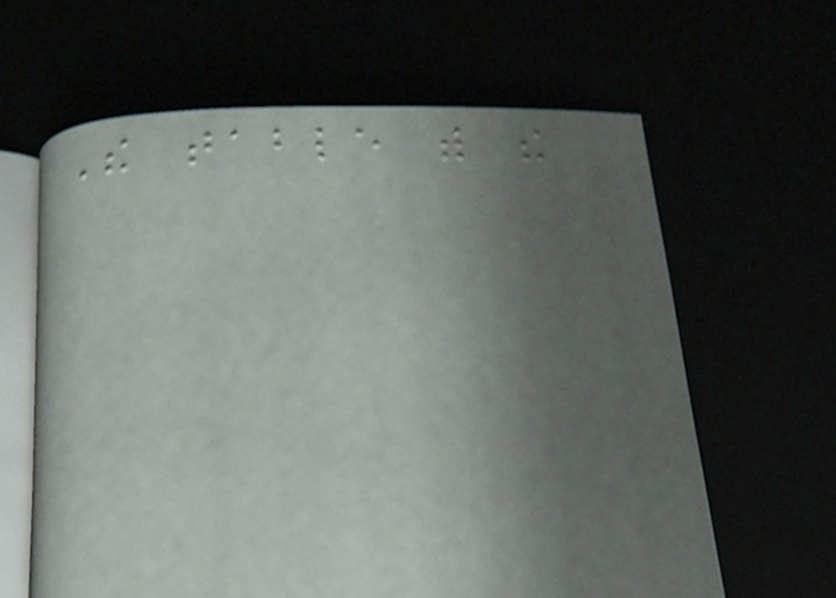The table with the
